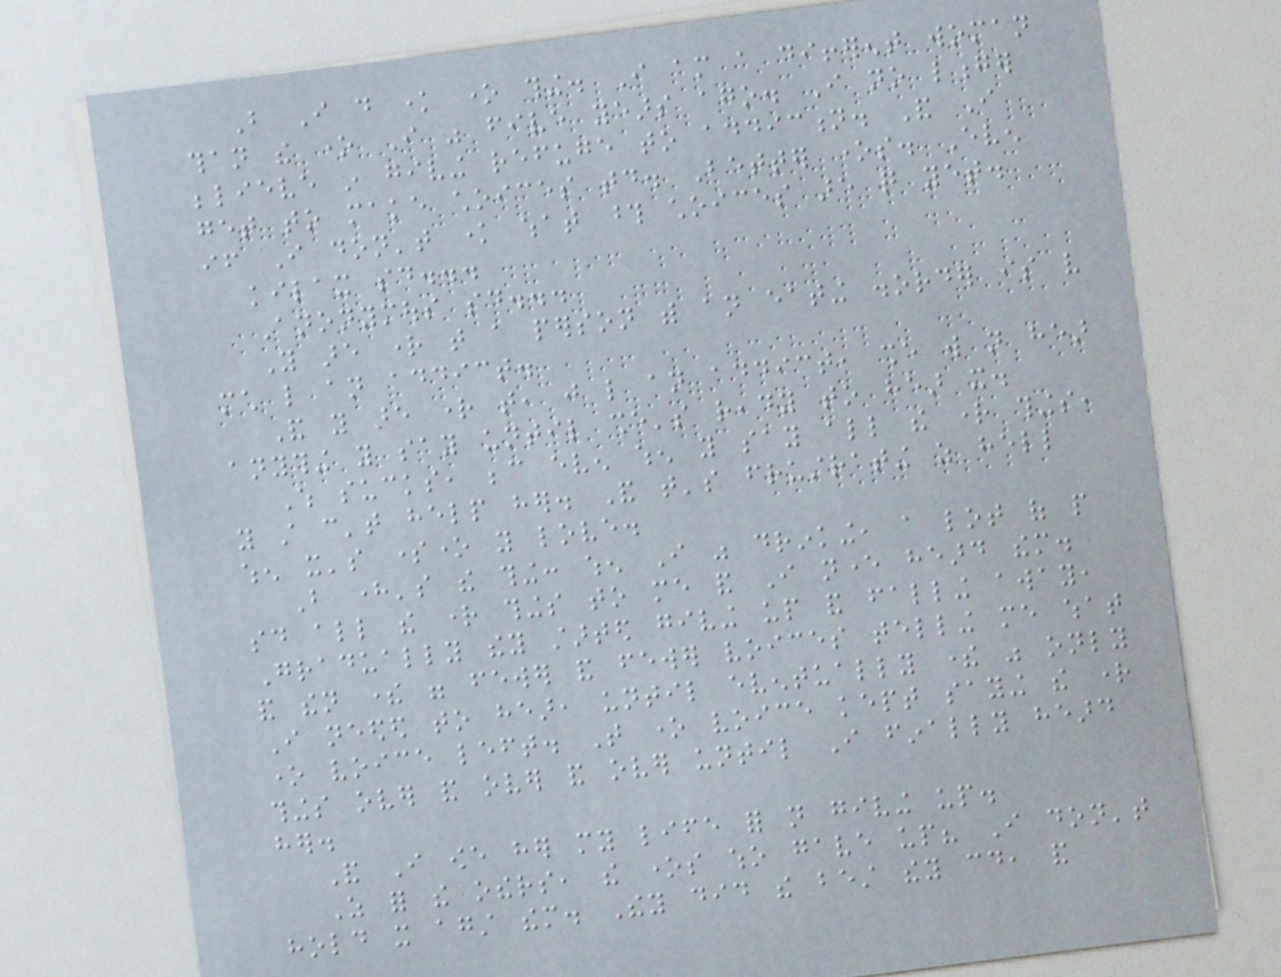But I do know one thing. I am a different woman
than the one I was five years ago. I no longer
believe in giving refuge to addiction. And I
get to make choices today. Better ones. Even
if I don't know what those choices are quite yet.
kilax said...
Anonymous said...
You are right that a person with an eating disorder is very
much like an addict.
And you are right that, just like an addict, she will not hear
anything you say until she's ready to hear it.
Which sucks, because even when you say all the right things,
you still can't help her. And that's frustrating as hell
when it's someone you love.
But here's the thing: when I was drinking, a lot of people
said all the right things to me and I never heard them.
Gradually they started giving up and falling away,
and then there were fewer and fewer voices telling me what
I needed to hear, until eventually there was only
one voice left. That one voice kept saying the right
things over and over and over until I finally heard
her.
And I owe her my life for not giving up.
As for the others, the ones who gave up? I don't
hold it against them. They did the best they could, and
